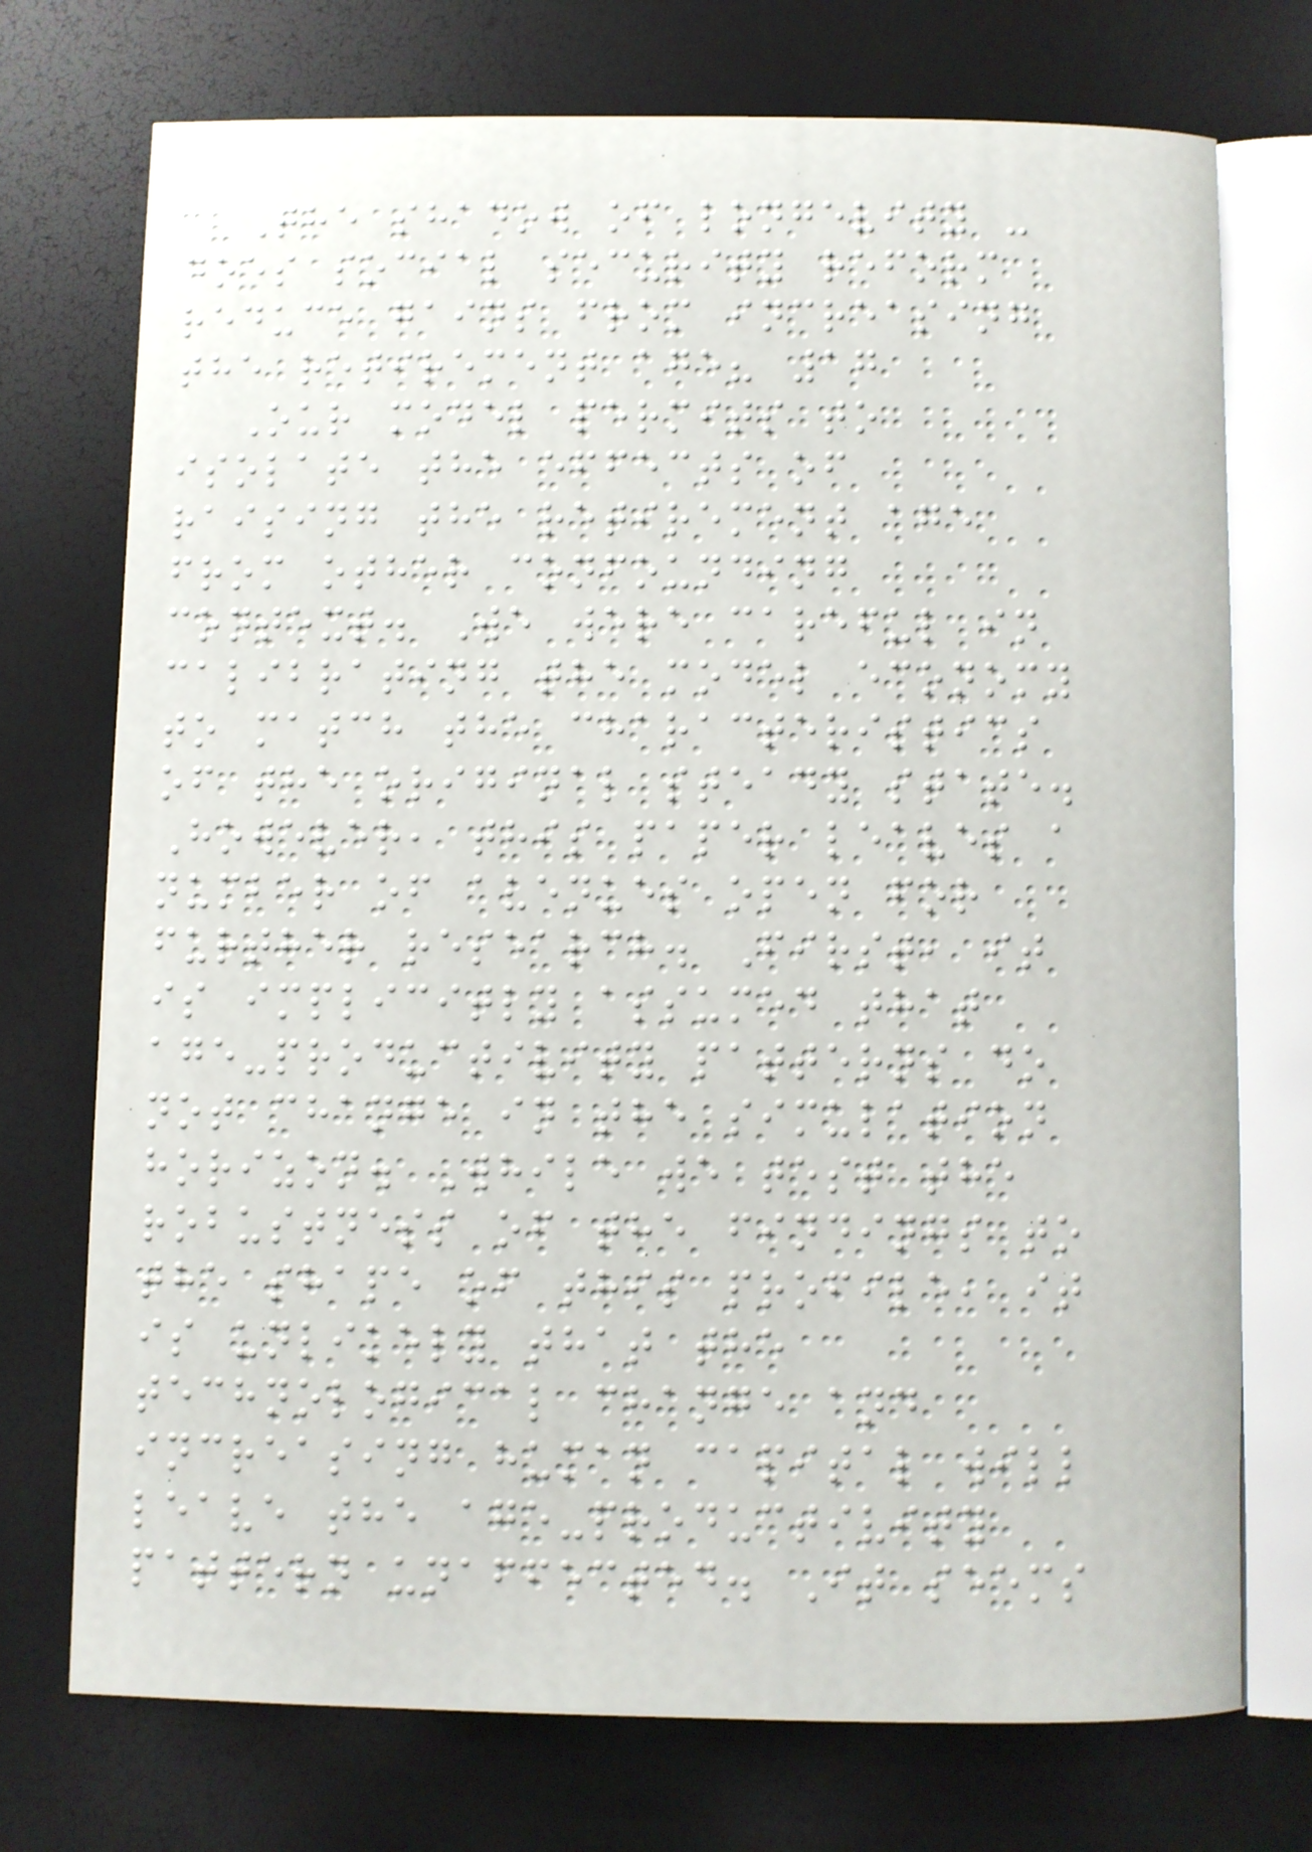The shadow of longevity -
does social security reform
reduce gains from increasing
the retirement age? 17
Our model permits to
isolate the effects of
raising the retirement age
from other confounding
context. We were careful in
calibrating the model economy
to match the characteristics
of the original steady state.
However, this paper leaves a
number of avenues open for
further research. First, it
is implicitly assumed that
age-productivity patterns do
not change in the simulation
horizon. While we test the
robustness of the findings to
the shape of this profile, it
is unlikely that the
technological change and
increasing human capital will
leave the age-productivity
pattern unaffected. It seems
